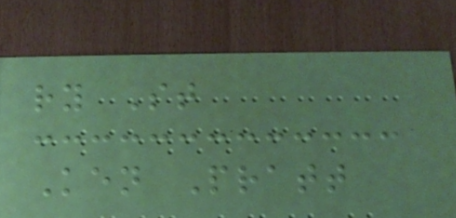ry St
Ken Pratt
